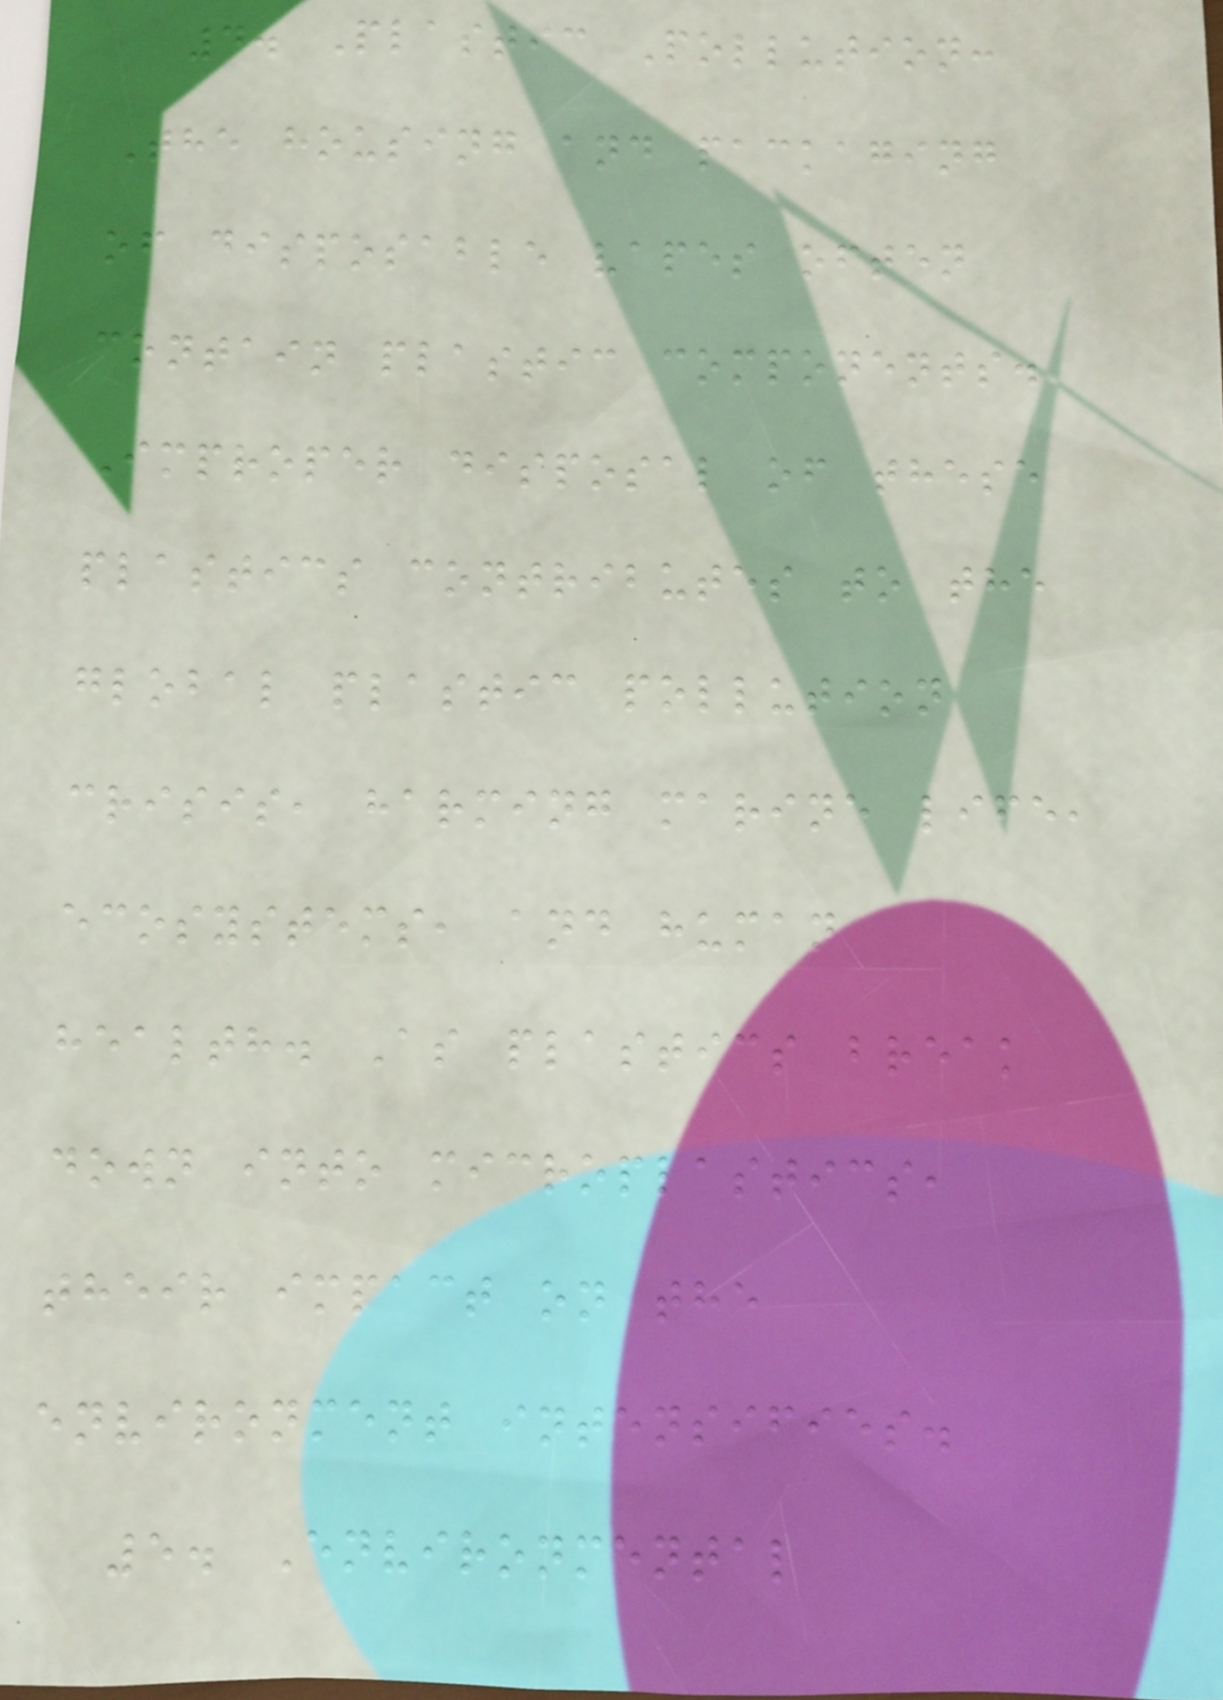4. Plastic Pollution:
The housing and packaging
of disposable vapes often
contain plastic components.
Improper disposal of these
plastics contributes to the
global plastic pollution
crisis, harming marine life,
ecosystems, and human
health. As plastics break
down into microplastics,
their impact on the
environment intensifies.
5. Environmental
